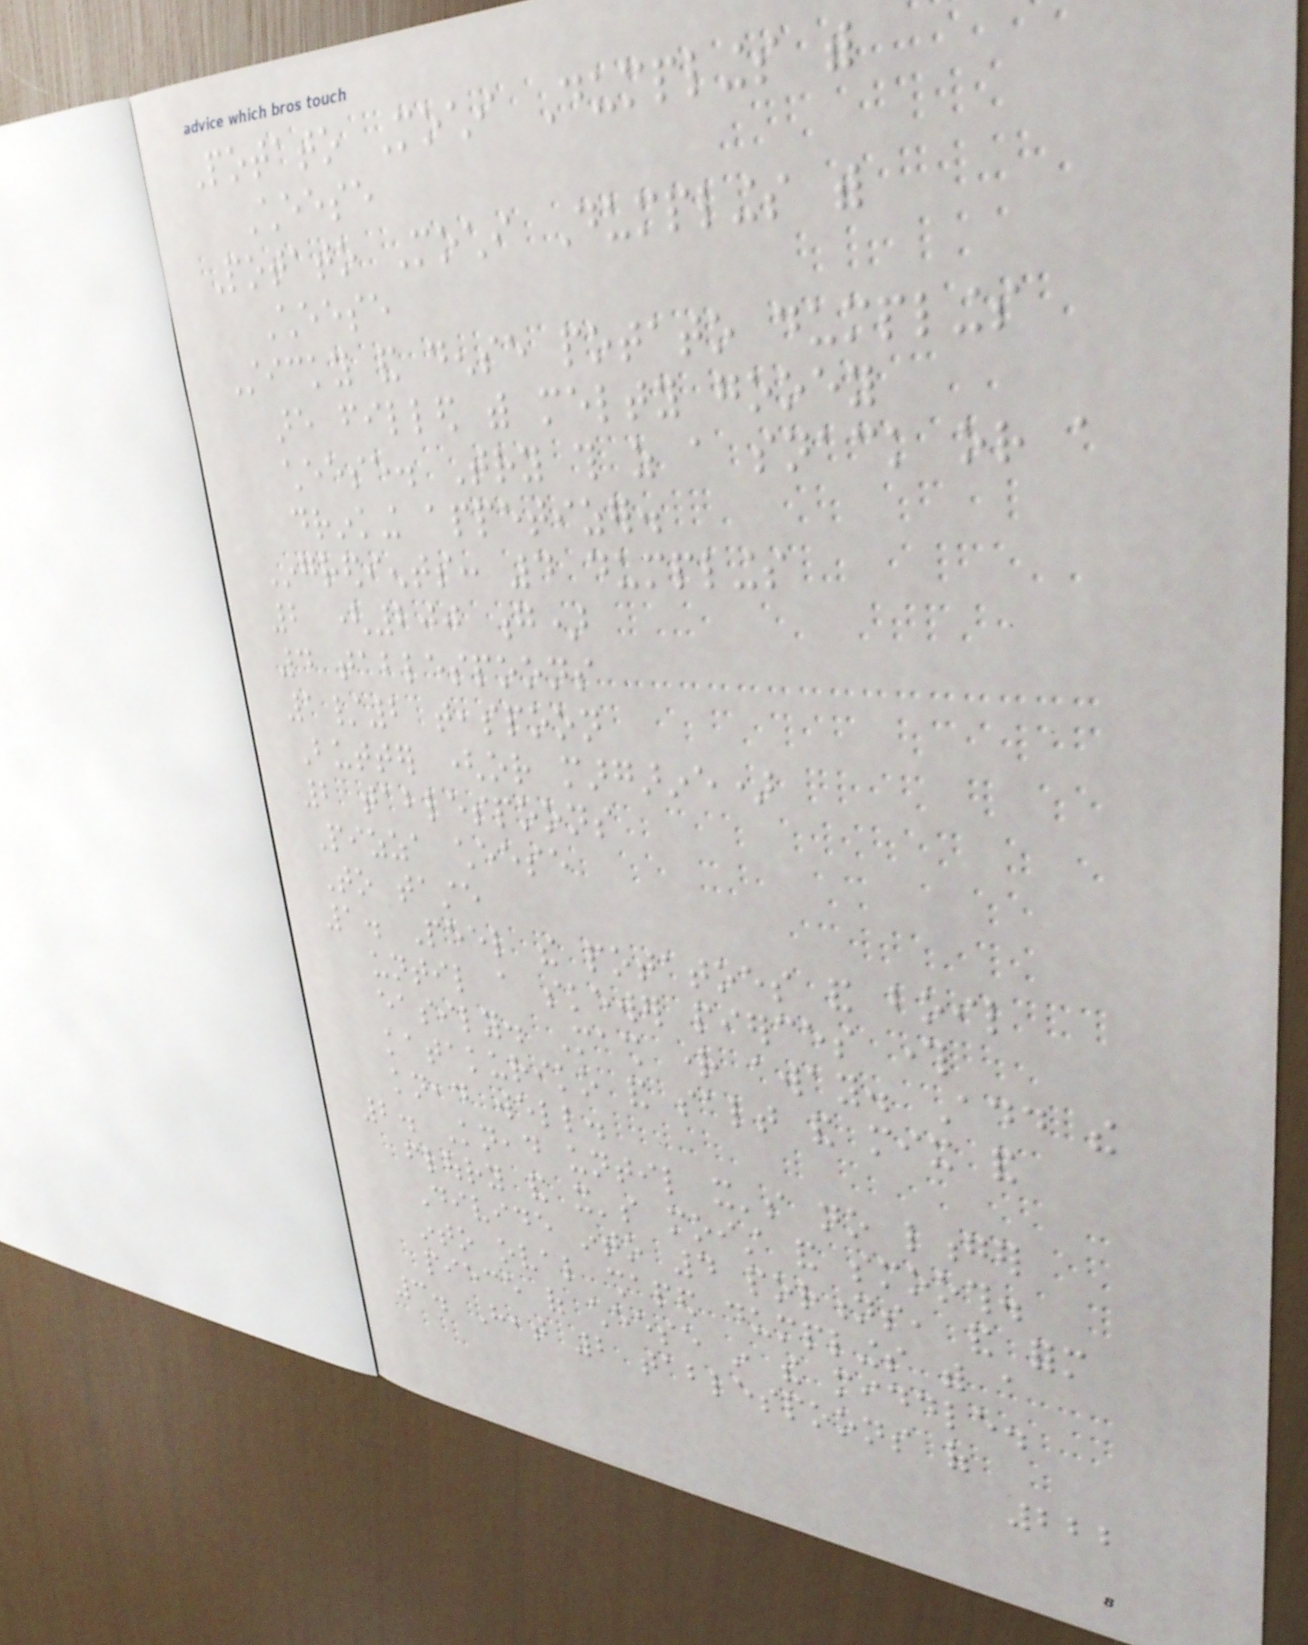Potato Mochi Dumplings with
Cheese
Potato Mochi Dumplings with
Cheese
Sticky and dense potato dumplings
are filled with melty gooey
cheese. Try this as a snack or a
drinking appetizer.
Ingredients: 4 dumplings
2 (200 g)
4 tablespoons
1/2 teaspoon
Butter (or margarine)
2 tablespoons
Pizza cheese
To taste
1. Peel the potatoes and boil
until a skewer pierces through
easily. Mash right away. Add the
katakuriko and salt and mix and
knead well.
2. Knead until it's no longer
floury and it's moist and smooth.
Divide into 4 portions, and form
into oval shaped dumplings with a
piece of cheese in the middle.
3. Heat 2 tablespoons of
222
